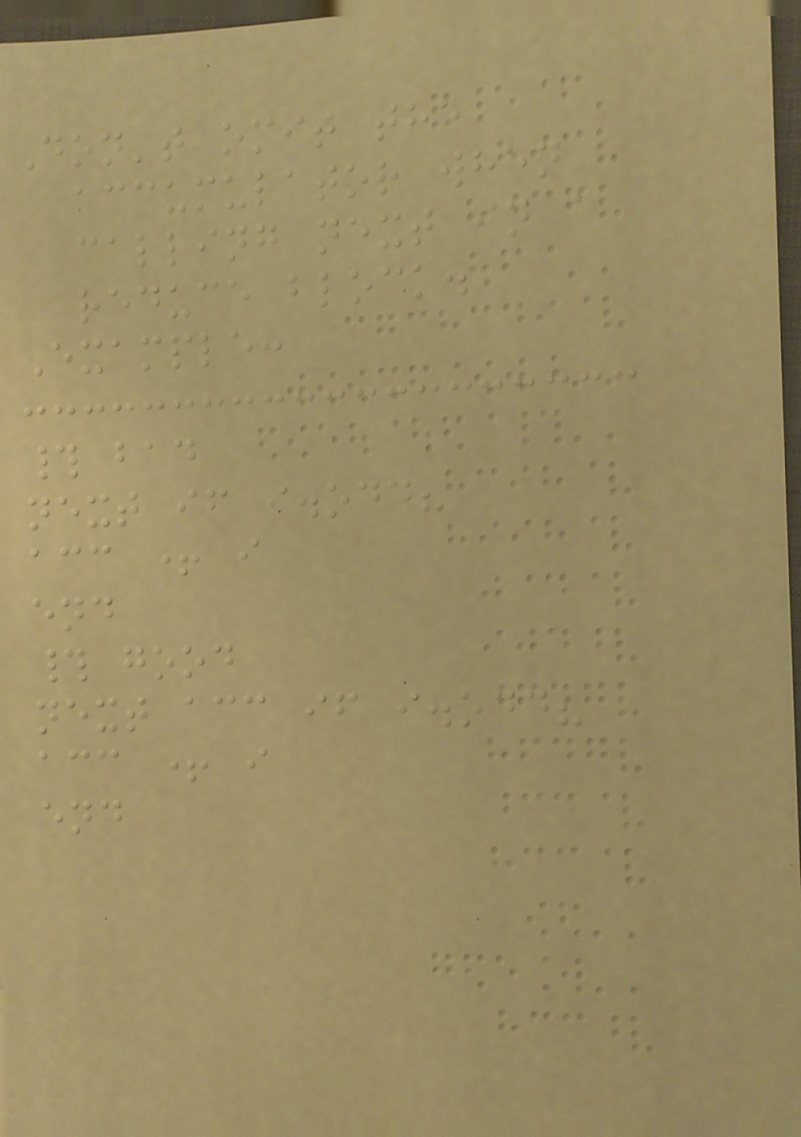Don't omit the
accumulator when
calling next in a
reduce block.
Example:
# bad
next if i.odd?
acc + i
end
# good
next acc if i.odd?
acc + i
end
